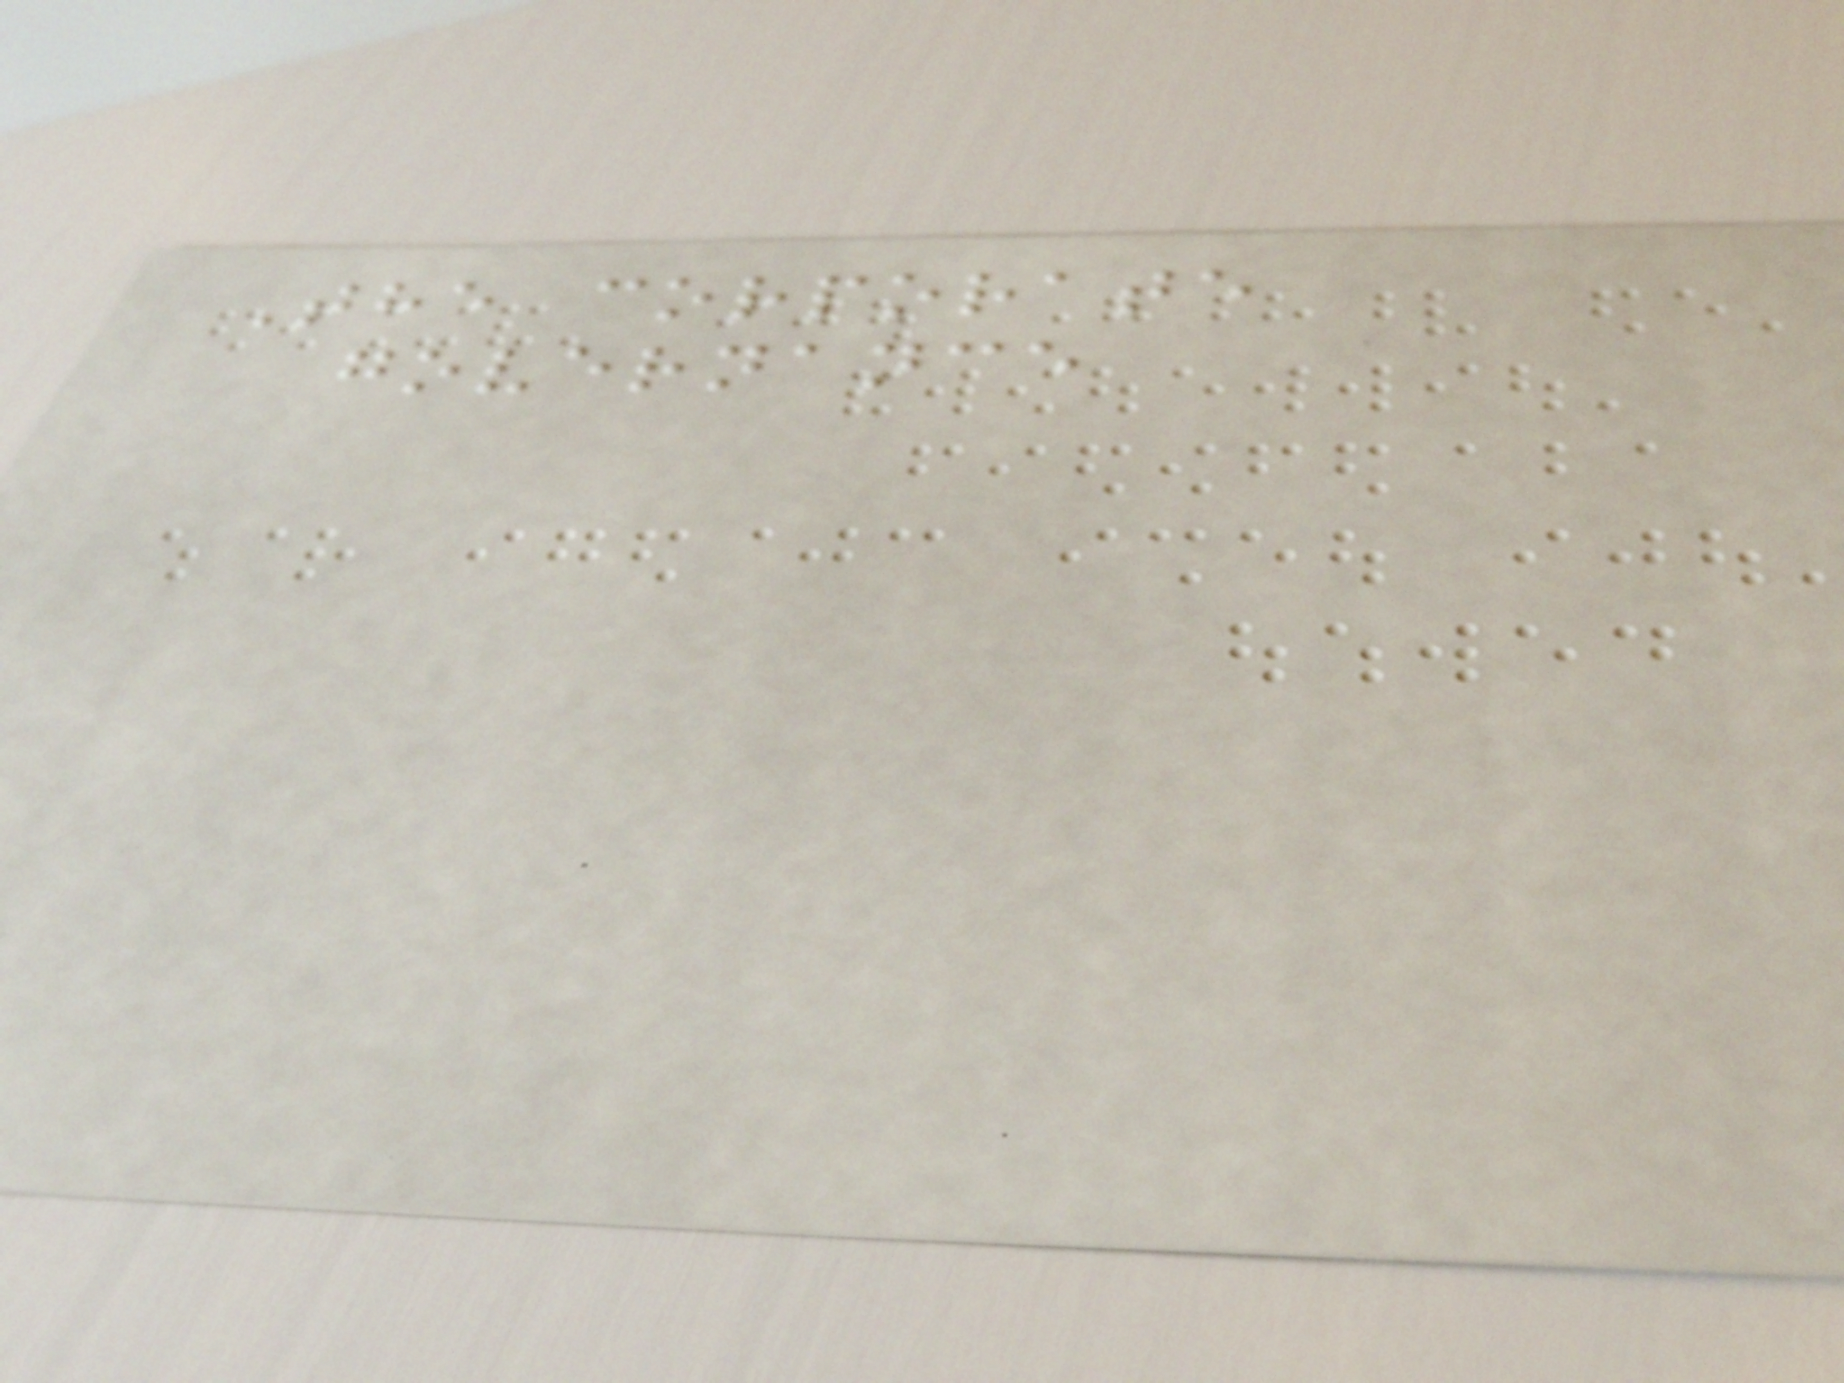The corporate
governance
